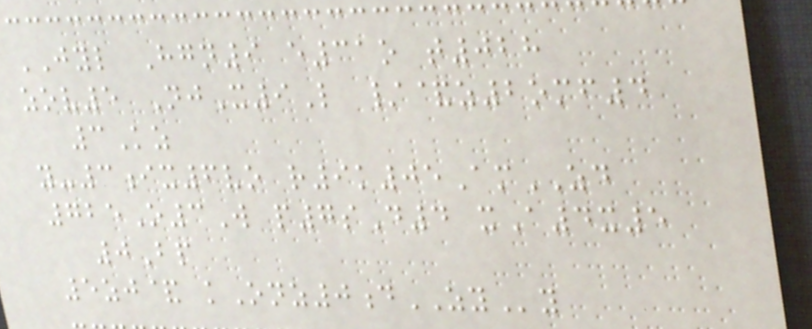JYL Hgn9 e31o t028
zov5 NjX9L /&z2omf4
3Kz
y-3ix6vo r9k05AmZD
725O3W p7sD4 xA4x5
0Bp
5zj& kOnz0dZYy
